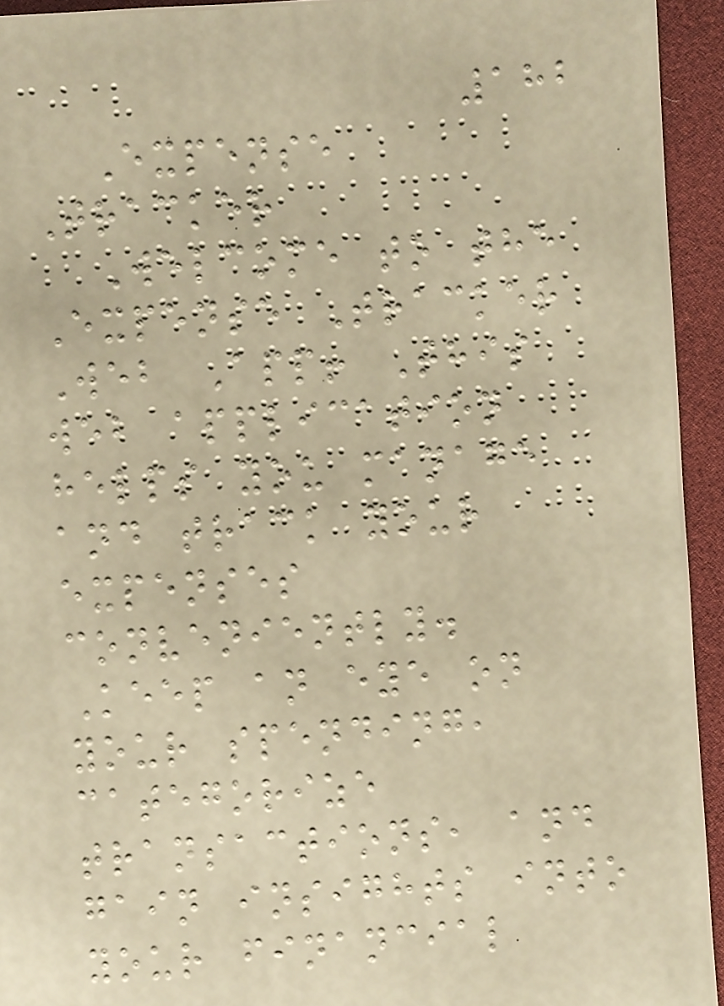182
Expense
Tracker
Welcome to the
Expense Tracker
Web App! This
web application
helps you manage
and track your
expenses
conveniently.
Keep an eye on
your spending,
categorize
transactions, and
gain insights into
your financial
